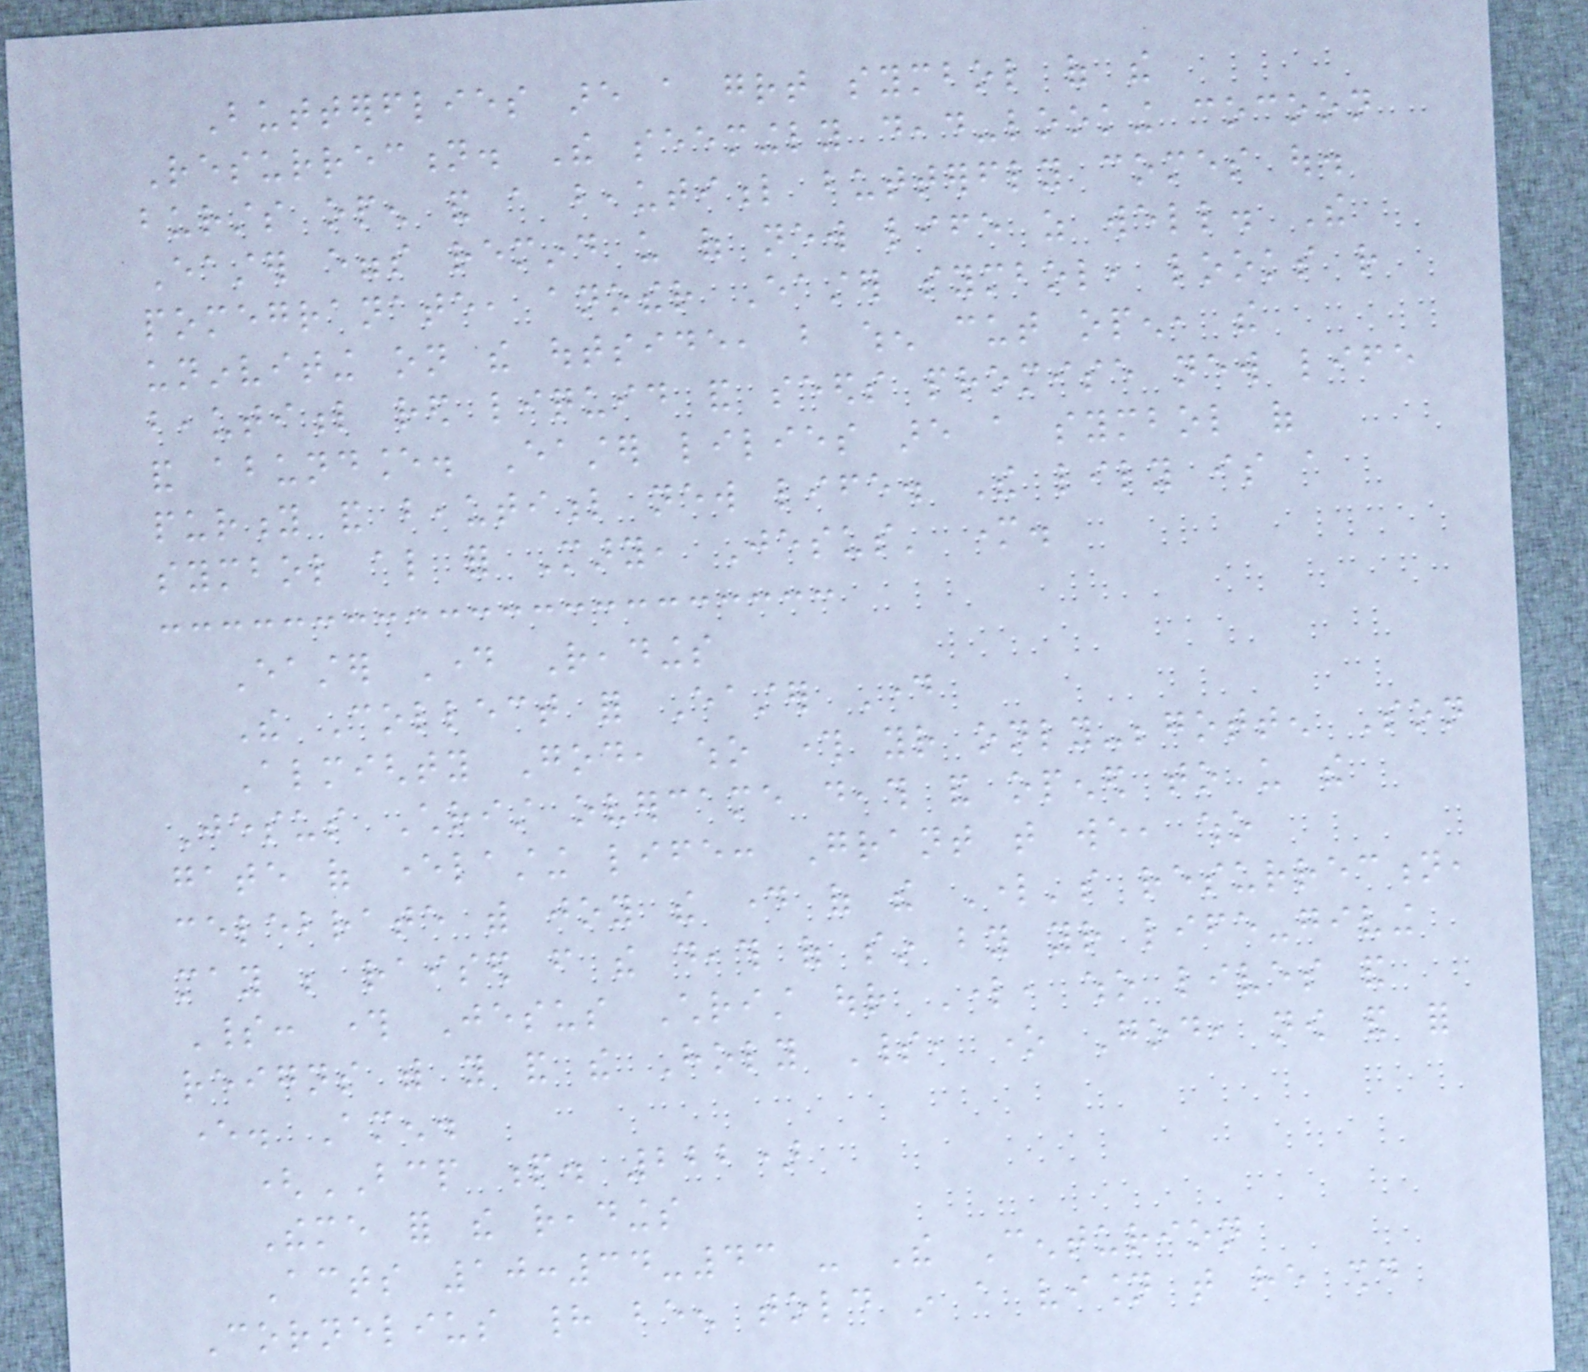Butterflies are a great symbol of the
Resurrection. The seemingly dead-looking cocoon
bursts open and a beautiful butterfly comes out.
Easter eggs remind us of new life as well. The
pomegranate, another Easter symbol, looks rather
uninviting on the outside, but when cut open, the
beautiful red liquid and seeds promise new life
and abundance. Easter lilies are a symbol of
purity and beautiful new life. The lily is a
symbol also for Mary, Jesus' mother.
Easter Day Readings
The Collect for Easter Day
Almighty God, who through your only-begotten Son
Jesus Christ overcame death and opened to us the
gate of everlasting life: Grant that we, who
celebrate with joy the day of the Lord's resurrection,
may be raised from the death of sin by your life-giving
Spirit: through Jesus Christ our Lord, who lives and
reigns with you and the Holy Spirit, one God, now and for
ever. Amen.
(BCP p. 222)
Theme for the readings
Acts 10:34-43 - The Centurion
Cornelius had been told in a vision that he should
